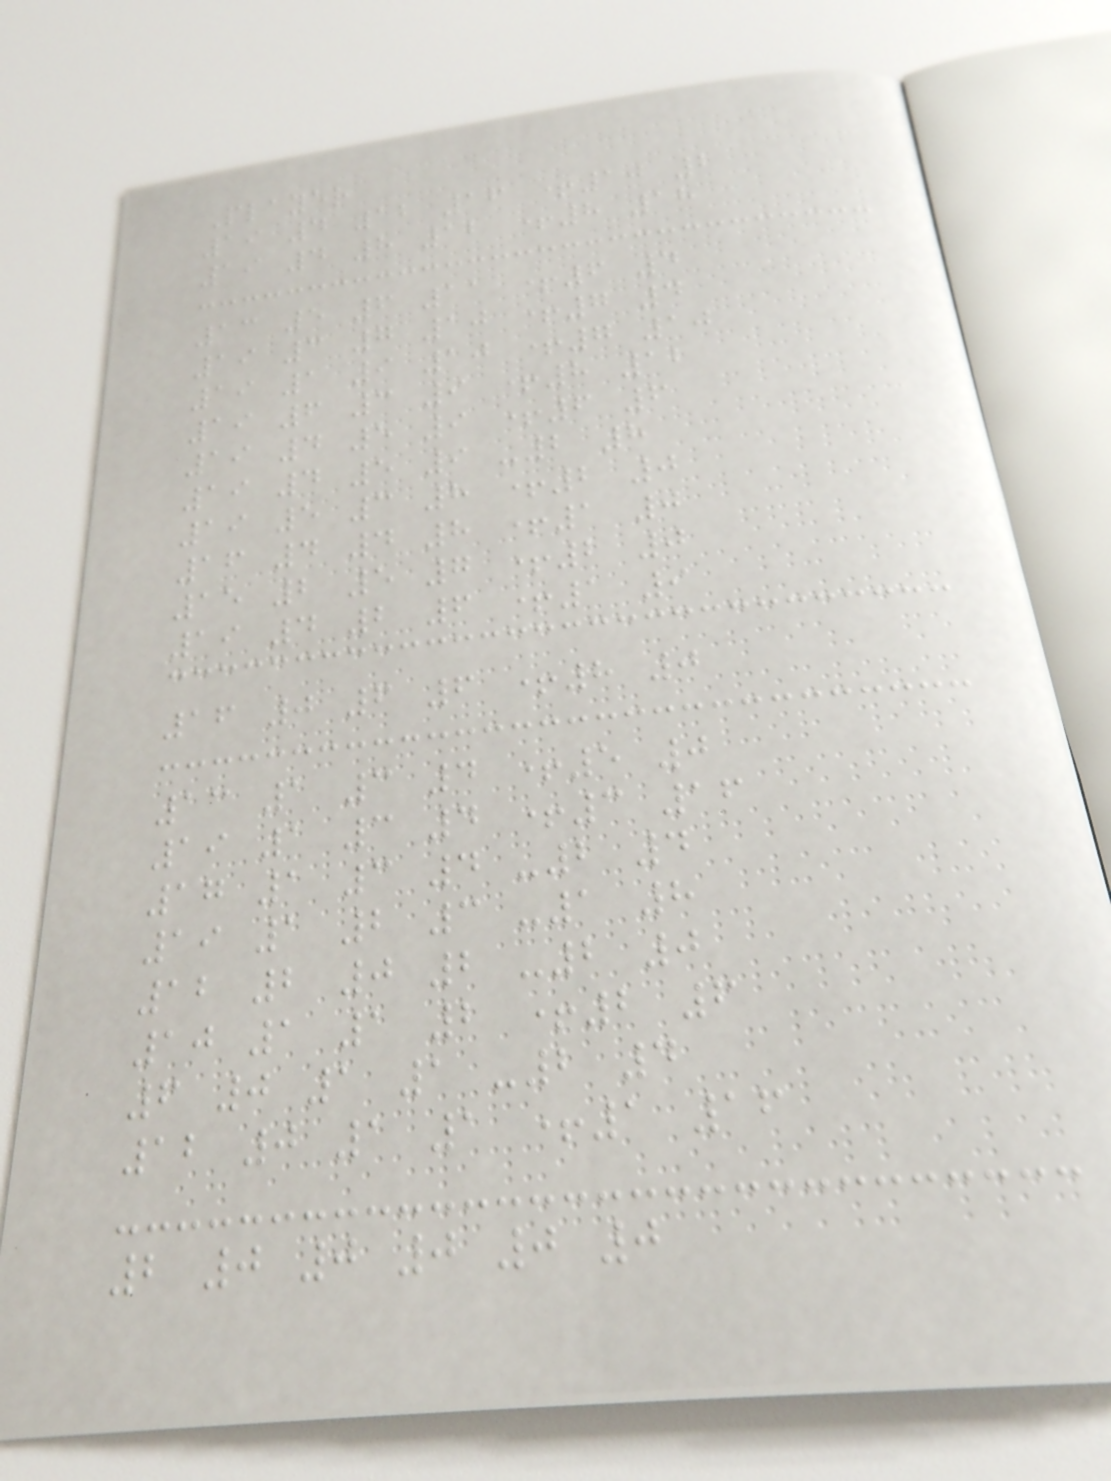Player
19 4 12 16 +10 2
19 4 8 12 +8 18
13 5 6 11 +6 4
19 3 7 10 +7 4
19 1 9 10 +7 10
19 6 3 9 +8 12
19 4 5 9 +6 6
19 4 5 9 -2 8
19 5 3 8 +2 0
16 4 4 8 +1 0
15 2 5 7 +2 0
19 4 2 6 +1 9
16 0 6 6 +8 0
13 1 3 4 +5 0
19 1 3 4 +3 16
17 1 3 4 -2 4
19 1 2 3 -1 8
12 2 0 2 -2 0
10 1 1 2 +2 6
6 0 1 1 -2 4
12 0 1 1 +1 16
2 0 0 0 0 0
